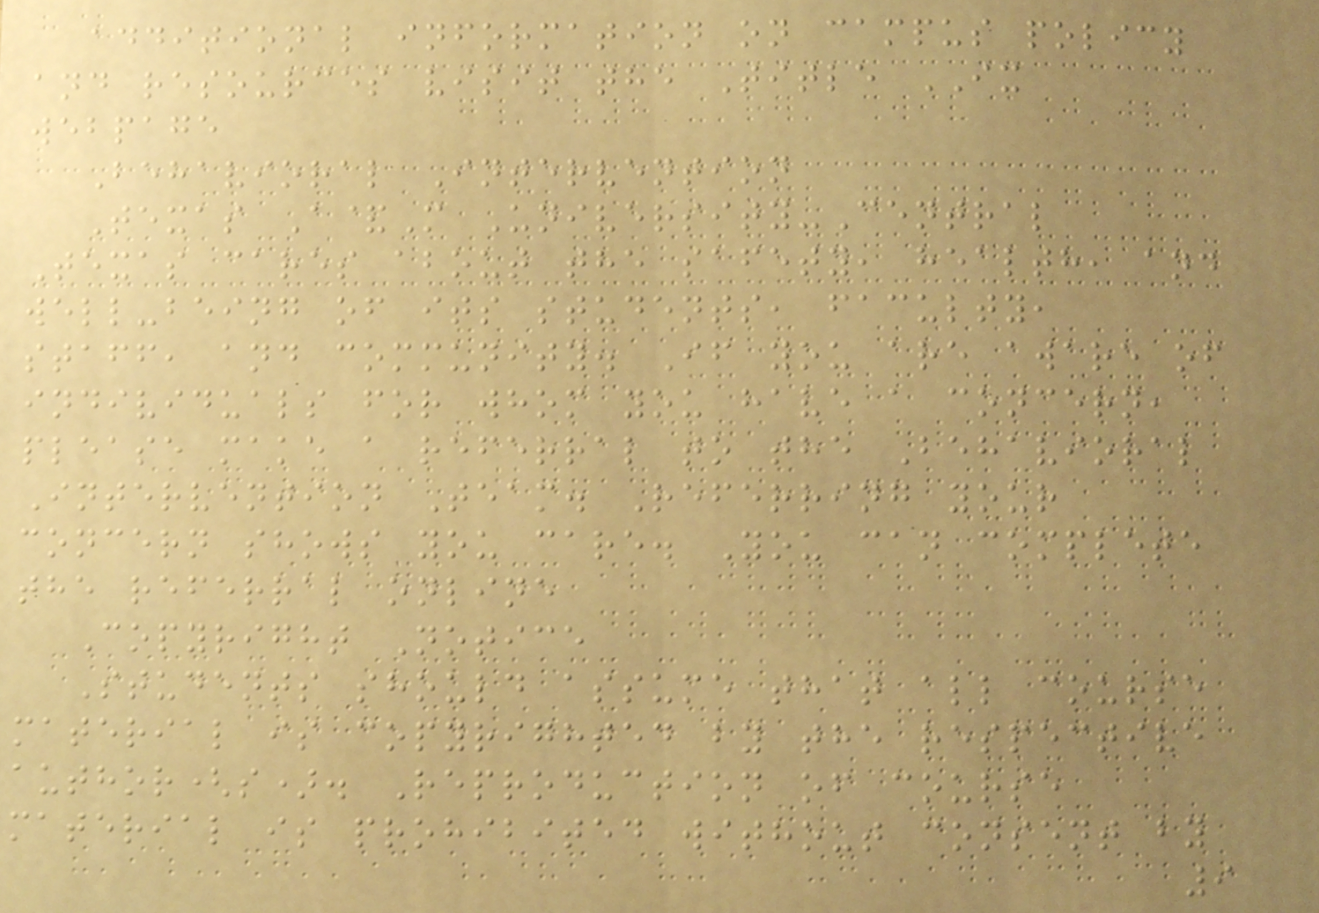additional information on campus policy
and resources visit the Title IX
webpage
Behavioral Intervention
Texas A&M University-Central
Texas cares about the safety, health, and
well-being of its students, faculty,
staff, and community. If you are aware of
individuals for whom you have a concern,
please make a referral to the Behavioral
Intervention Team. Referring your
concern shows you care. You can complete
the referral online
Copyright Notice
Students should assume that all course
material is copyrighted by the respective
author(s). Reproduction of course
material is prohibited without consent by
9
